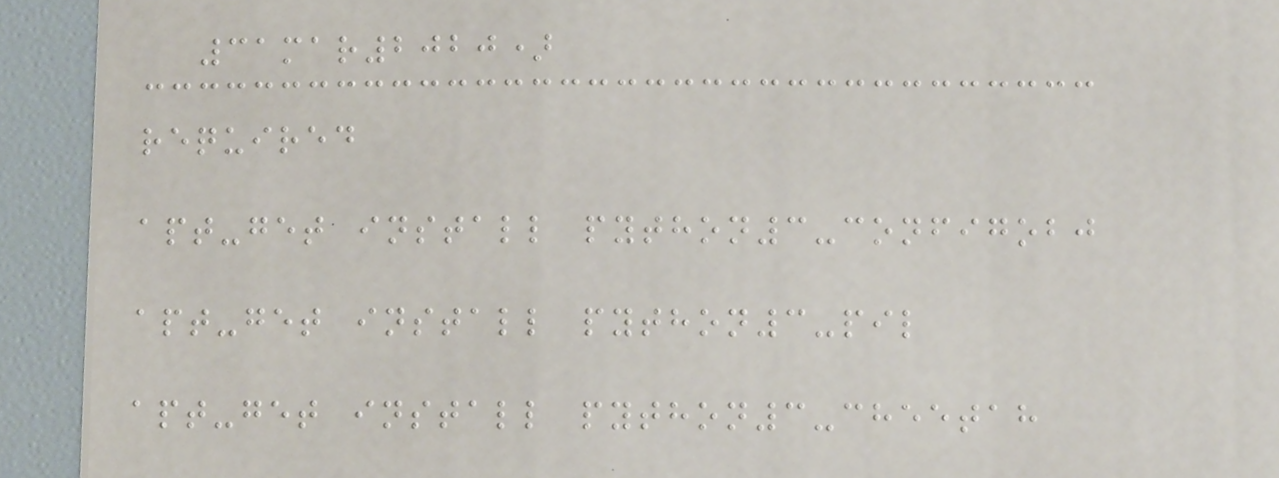31mar2020)
required
apt-get install python3-configobj
apt-get install python3-pil
apt-get install python3-cheetah
